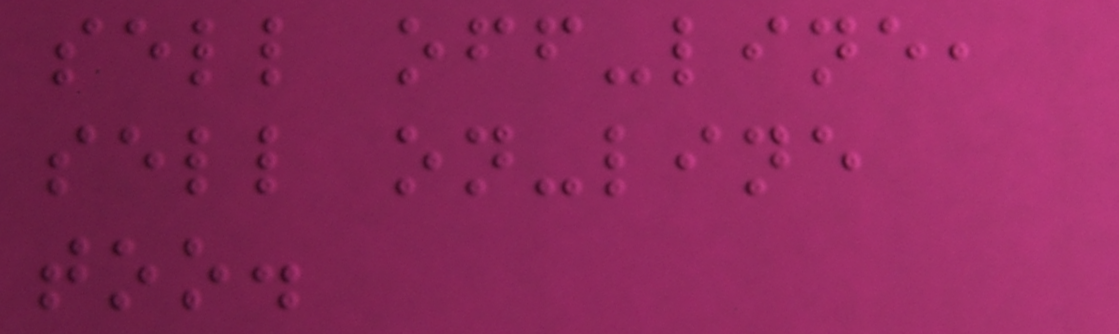sell off-line,
sell on-line
too.
